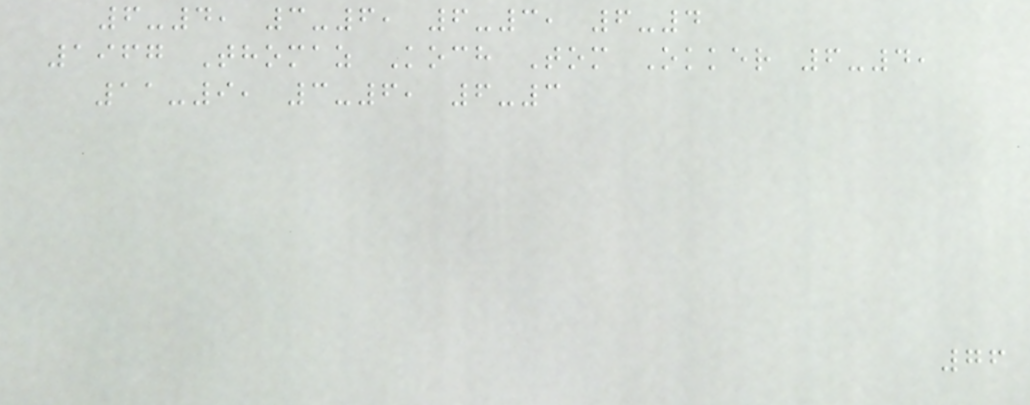6-4, 3-6, 6-3, 6-4
1967 Thomaz Koch Tom Okker 6-4,
11-9, 3-6, 6-3
76
